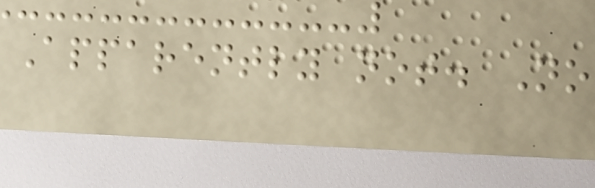Apparently not. No
